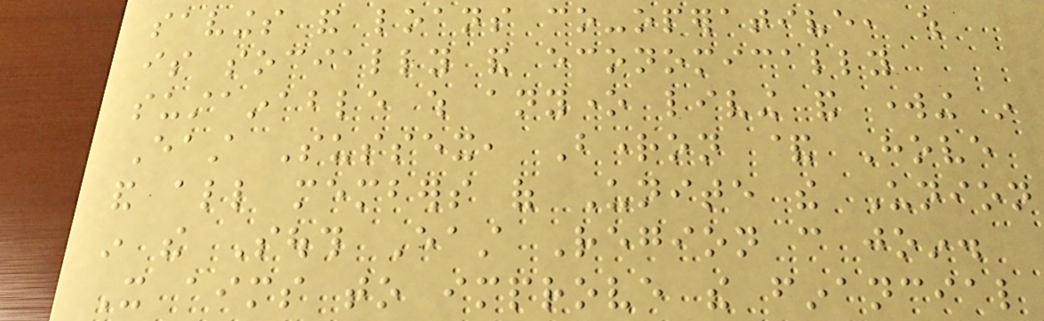savings and loans co-operative, which
is socially and economically
sustainable which anyone living and working in
East Sussex, Brighton & Hove
and all members of Unite the Union
in the South East Region can join.
It aims to improve the financial
